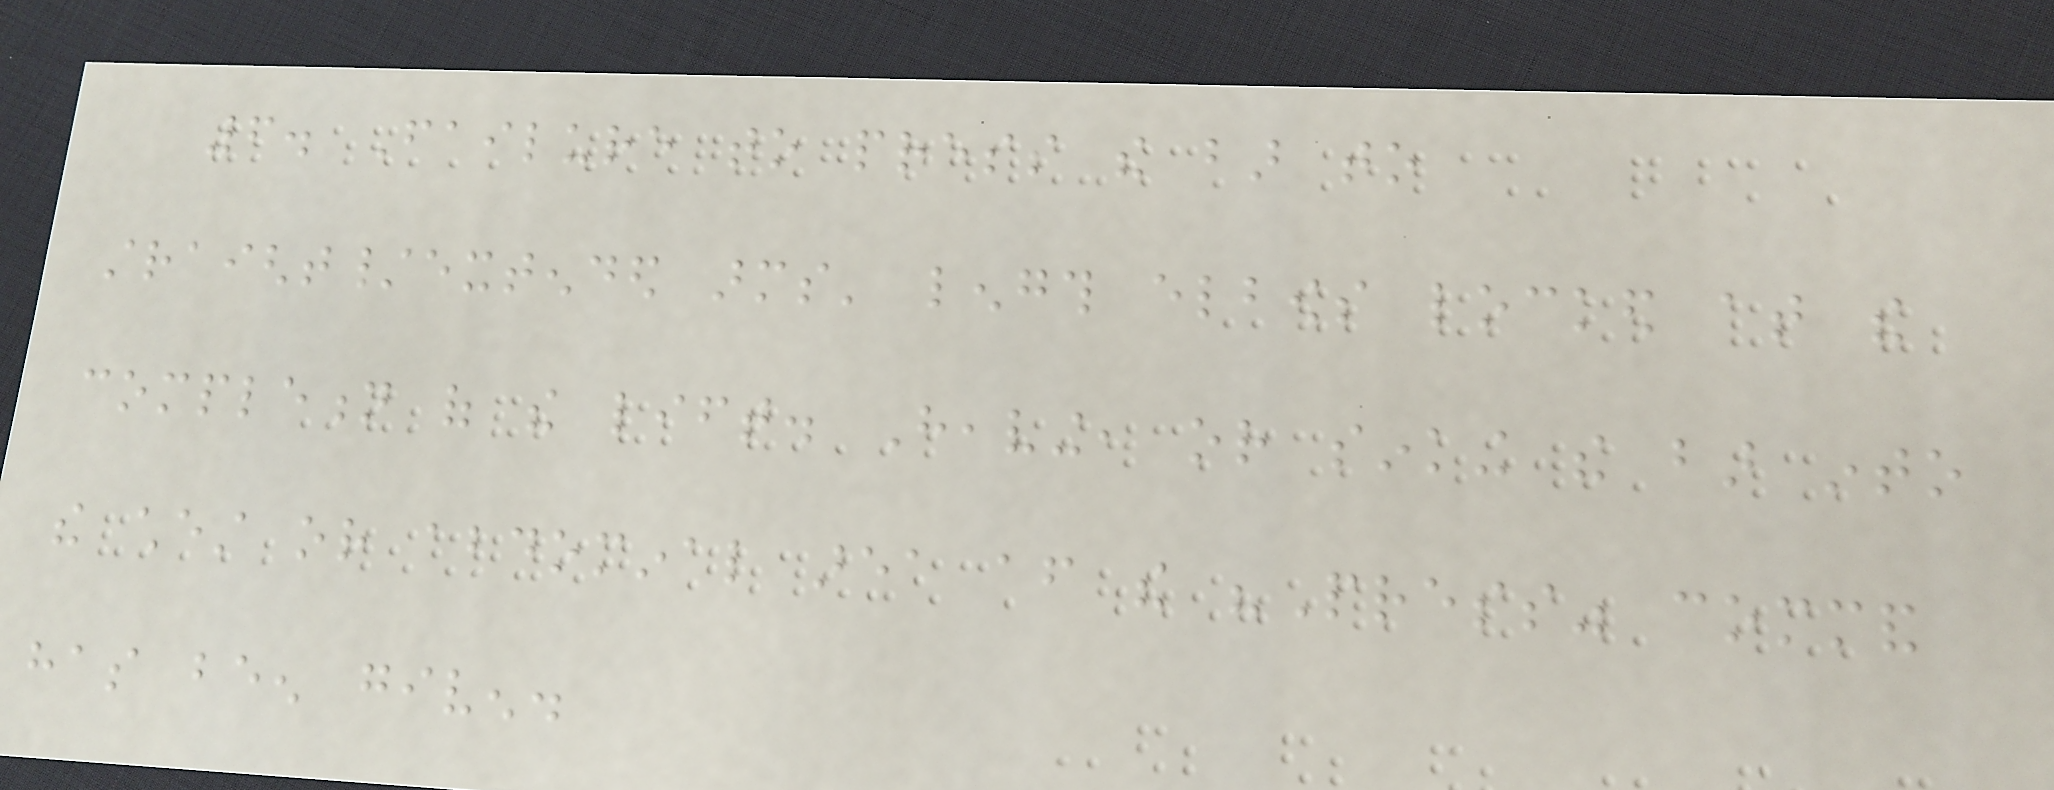6. Failure to press the bar to
straight/extended arms' length elbows locked at the
completion of the lift. Heaving, or sinking the bar into
the chest or abdominal area after the "Press" command
has been given.
